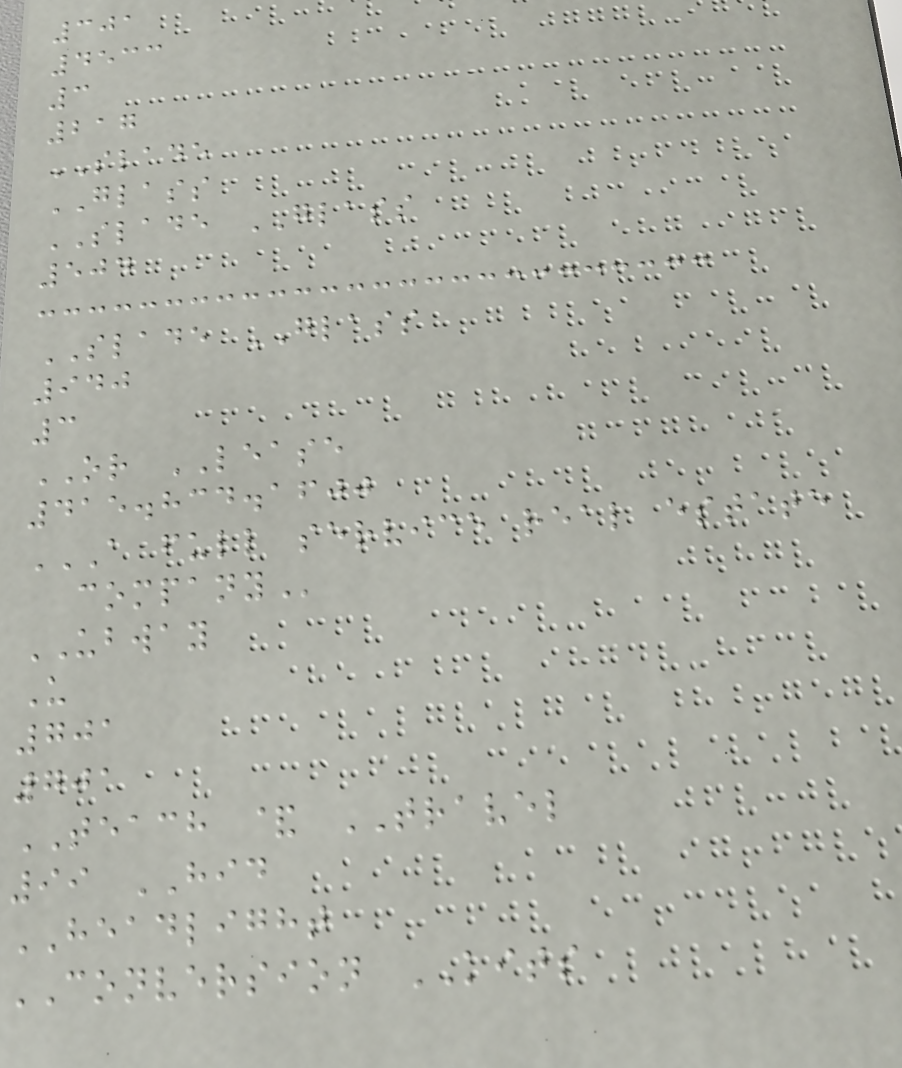301
4533
3
217
SLADE
GLASS
SLADE GLASS
504
SLADE GLASS
940
3
OR LEASE
415.834.1600
A FULL SERVICE REAL ESTATE
COMPANY
UBWAY
U
701
701
TEACH & TRAVEL
99 HID
HEADLIGHT
CONVERSION KITS
